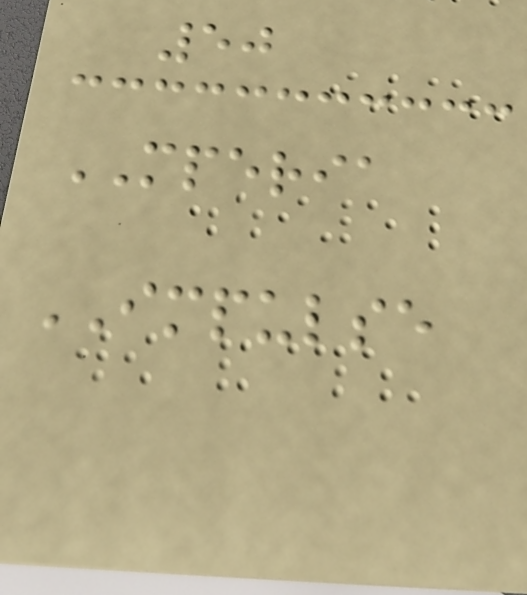50
MPERIA
IMPULSE
